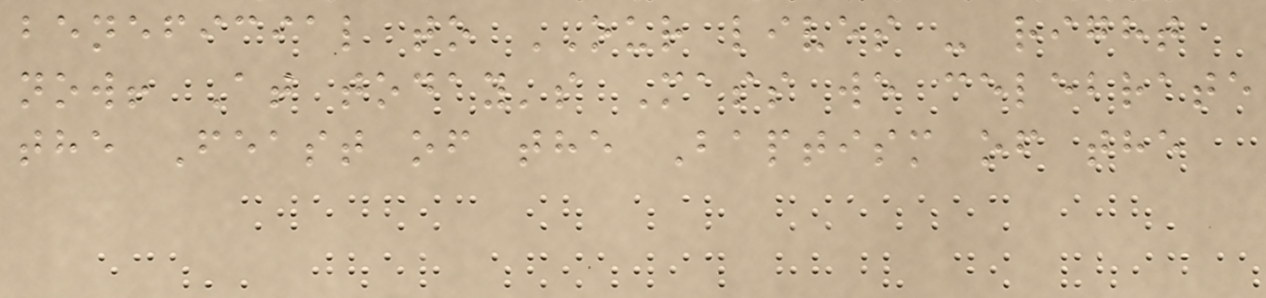beneficial to OUR lives - right
now! At today's Mass we celebrate
the Feast of the Baptism of the
